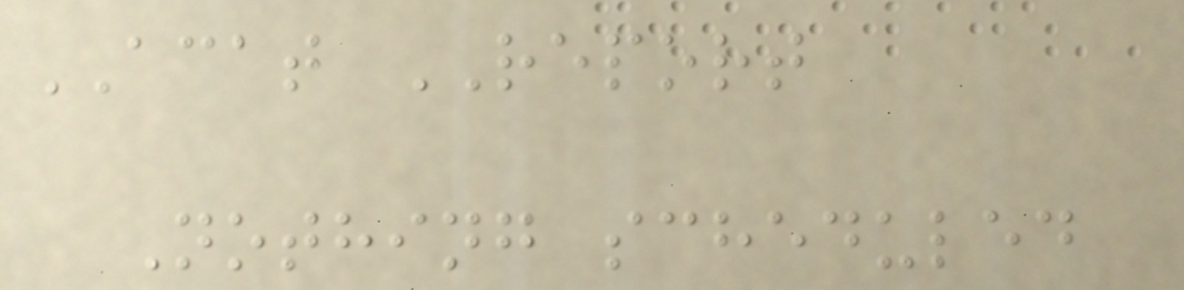ACAT REPORT
Nothing scheduled
